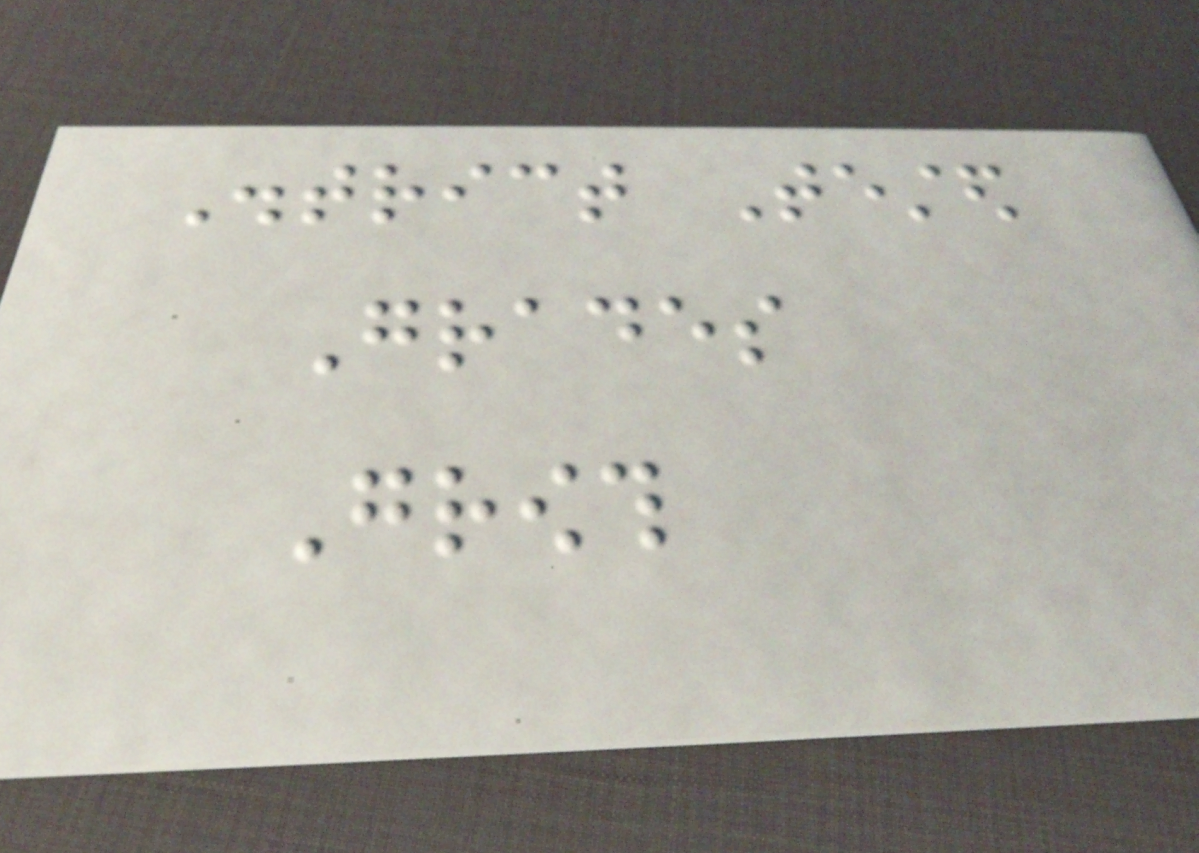District Tested
Grades
Growth
